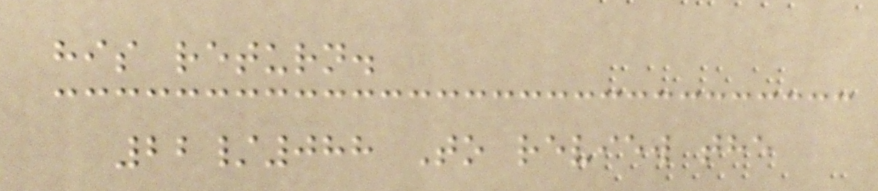his return.
22/088 To review the
